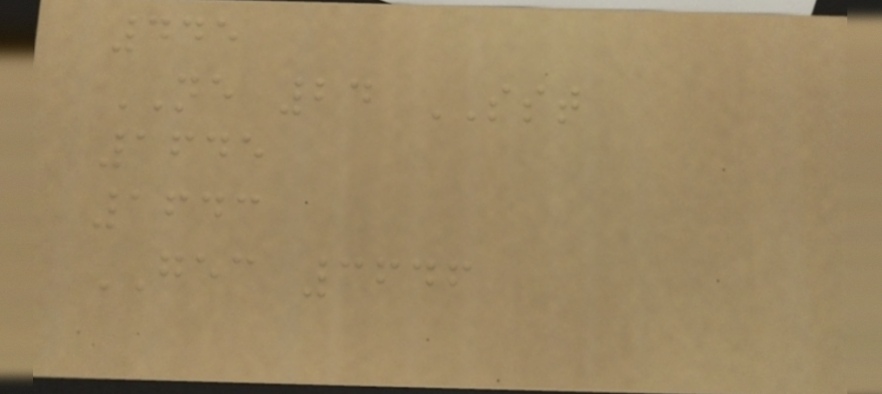445
NE 24 SST
1645
1643
GEC 3646
